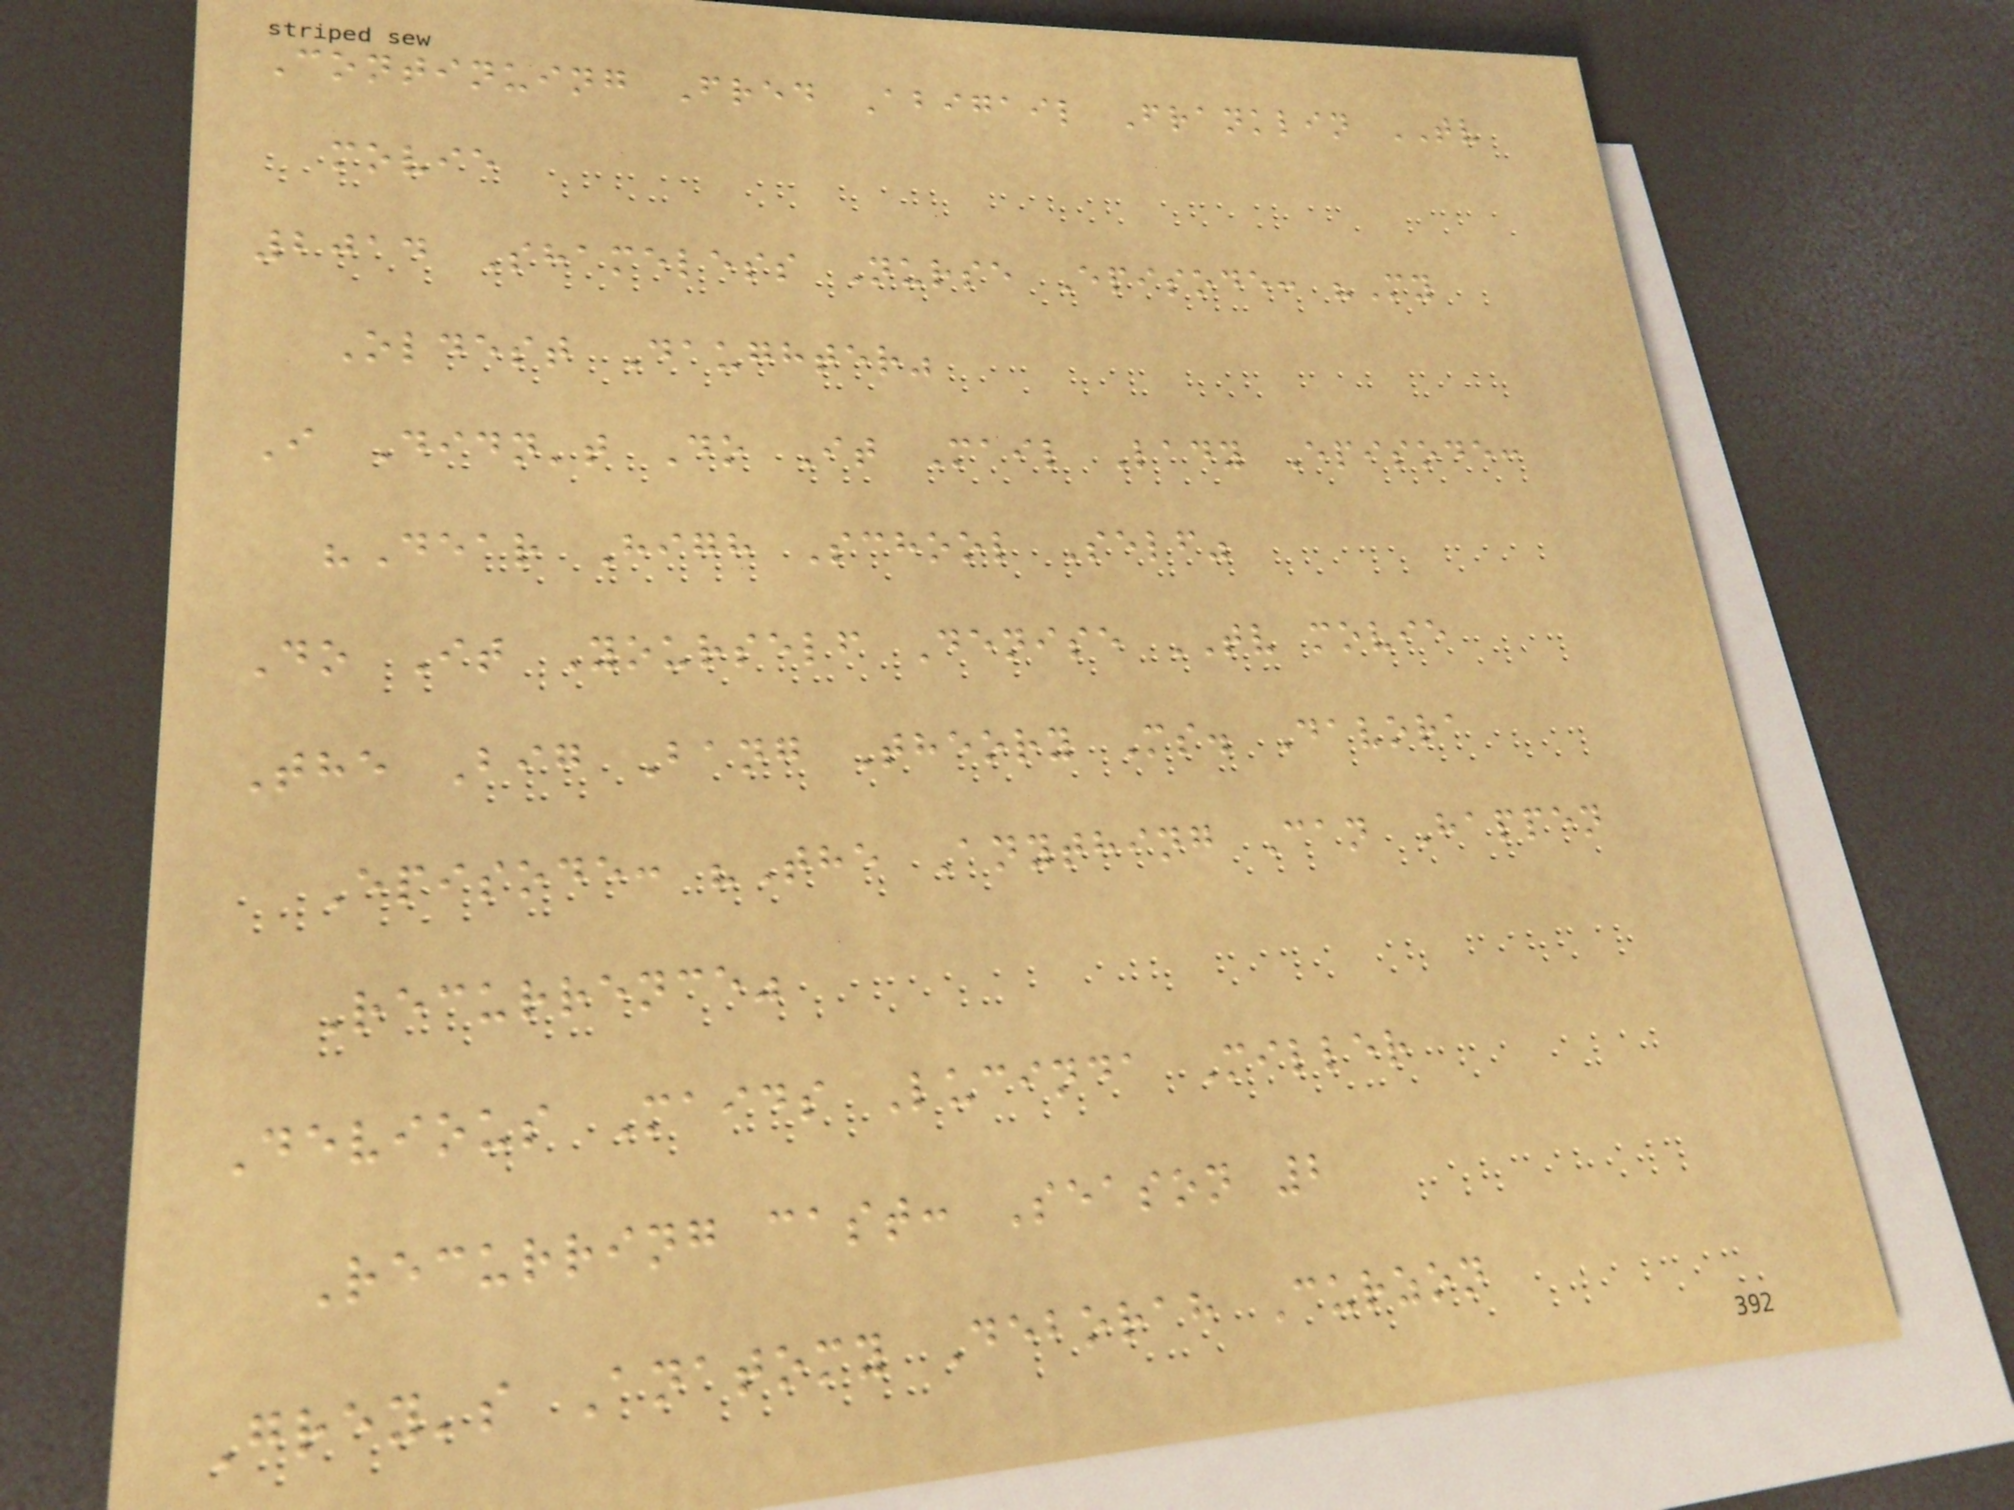Continuing Fred Abigail Franklin TV
movie
2014 Shameless Nurse Episode: "My
Oldest Daughter"
I Didn't Do It Mail Lady Episode:
"Dear High School Self"
Do It Yourself Denise TV movie
The Big Bang Theory Ms. Davora
Episode: "The Anything Can Happen
Recurrence"
Devious Maids Lucinda Miller
Recurring cast: Season 2
Grey's Anatomy Deborah Curzon
